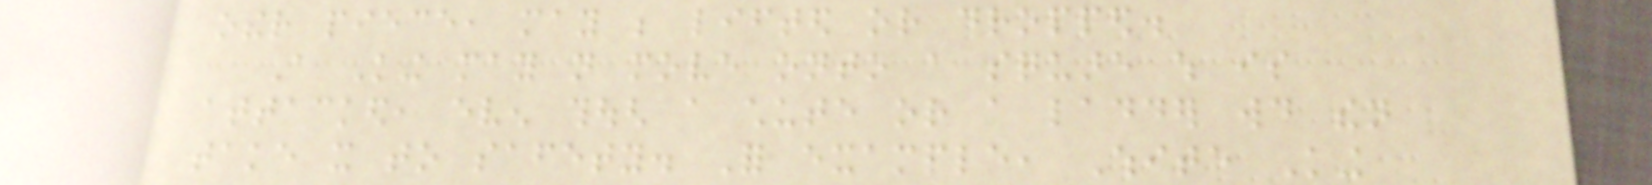other piece, may be lifted or dropped.
A King may not move onto a square which is
attacked, even though a chute or a ladder would then
take it to safety. For example, White King
